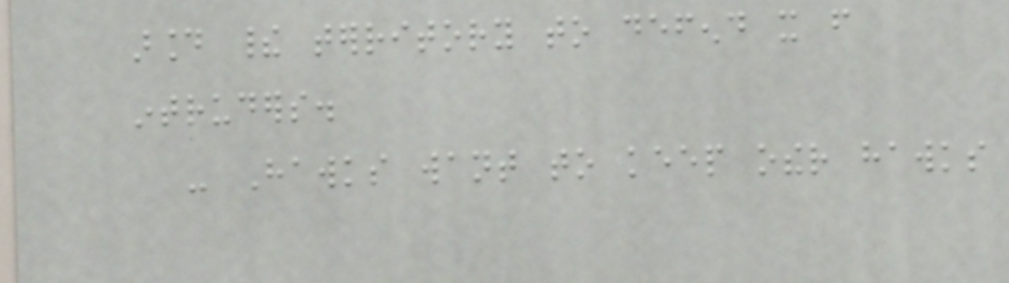around their territory to defend it from
intruders.
- Hawks want to keep other hawks
